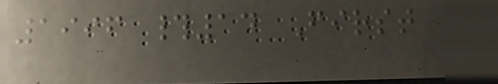1996 #14 First
